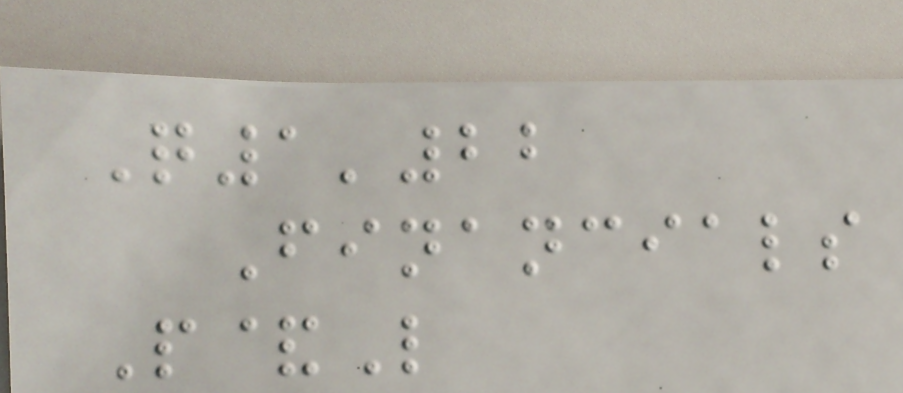Q1'22
Financials
P&L
